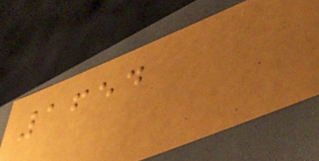1654
